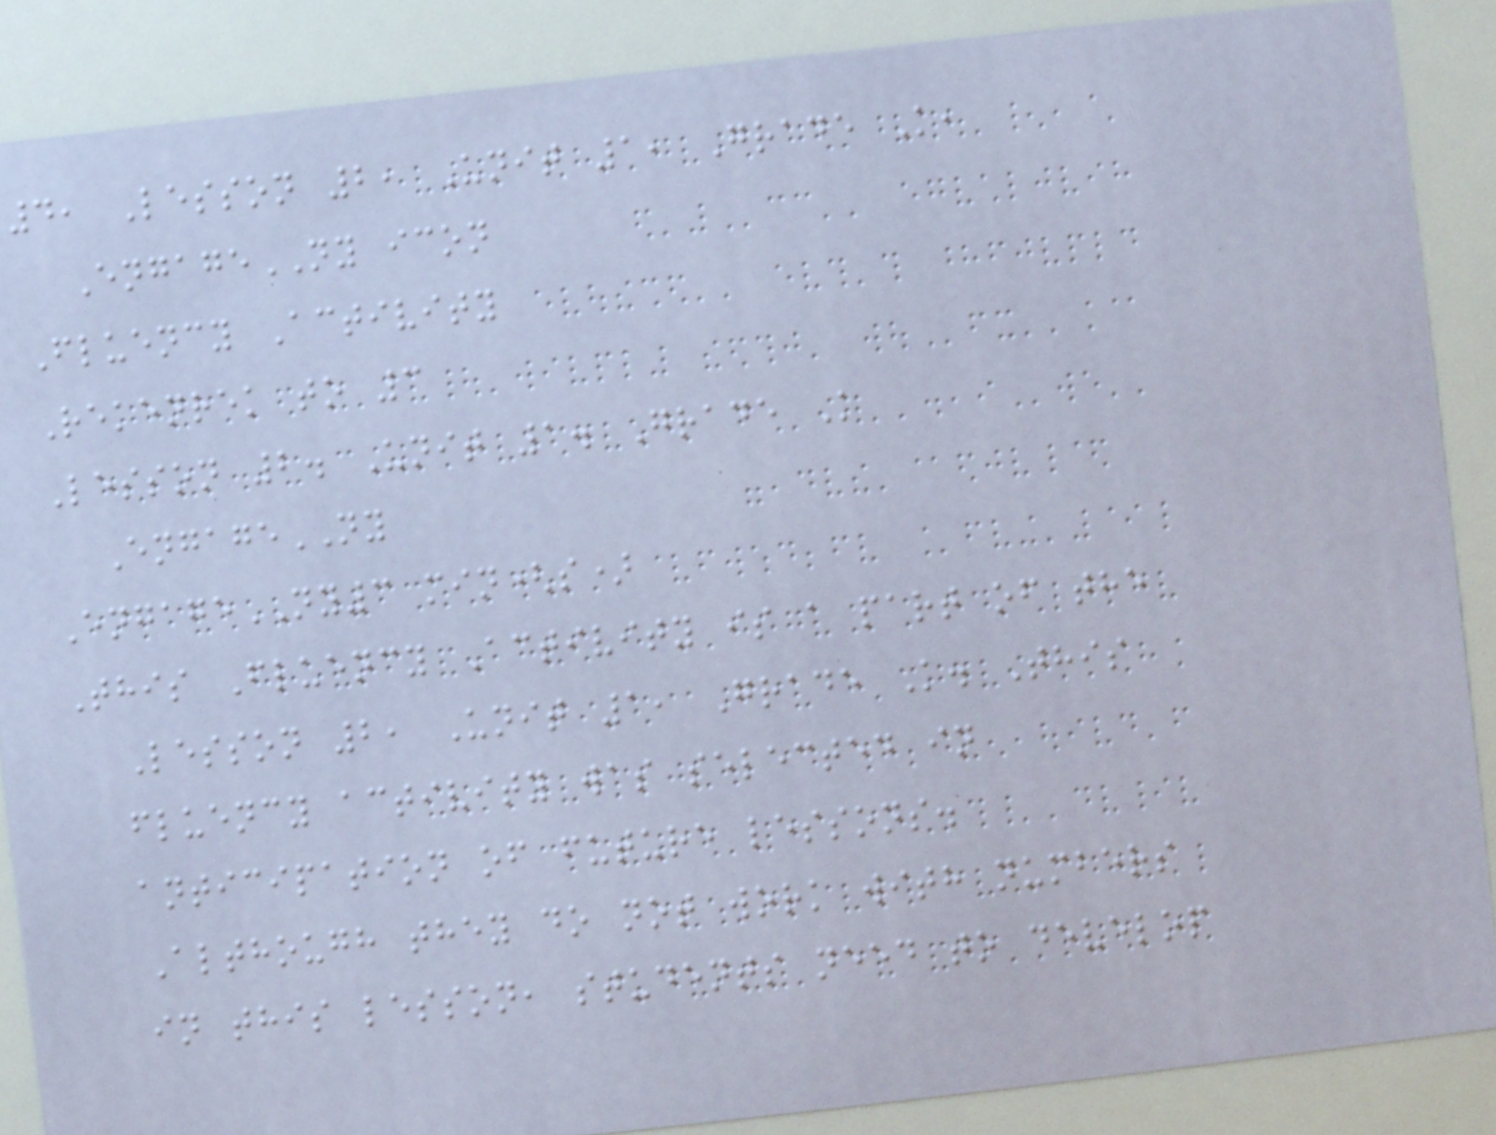4, Lesson 2, Unit 1, Grade K,
EngageNY icon
Fluency Activity
Rekenrek to 3
Lesson 2. Unit 1. Grade K
EngageNY
EngageNY3 min(s)
This Fluency Activity is a part of the
Lesson 2, Unit 1, Grade K. This
fluency activity was selected in
anticipation of future lessons.
Although they do not work with numbers
in this lesson, students need to develop
